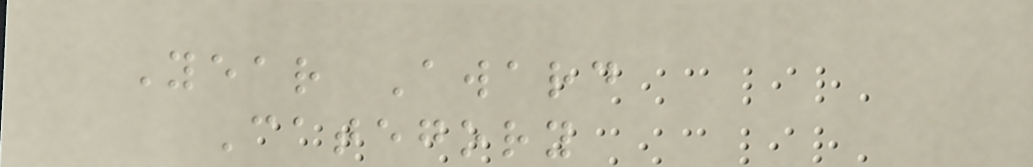Year Award
Category
